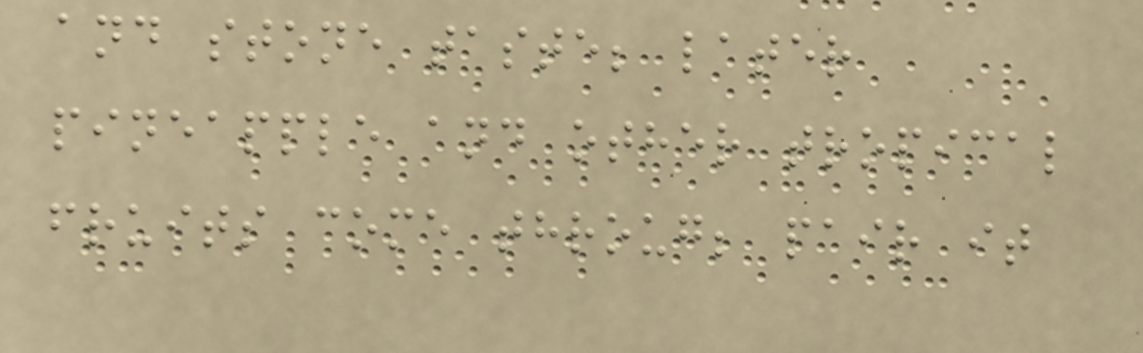and stone taste; later
pineapple and other tropical
fruits come throug; pair it
